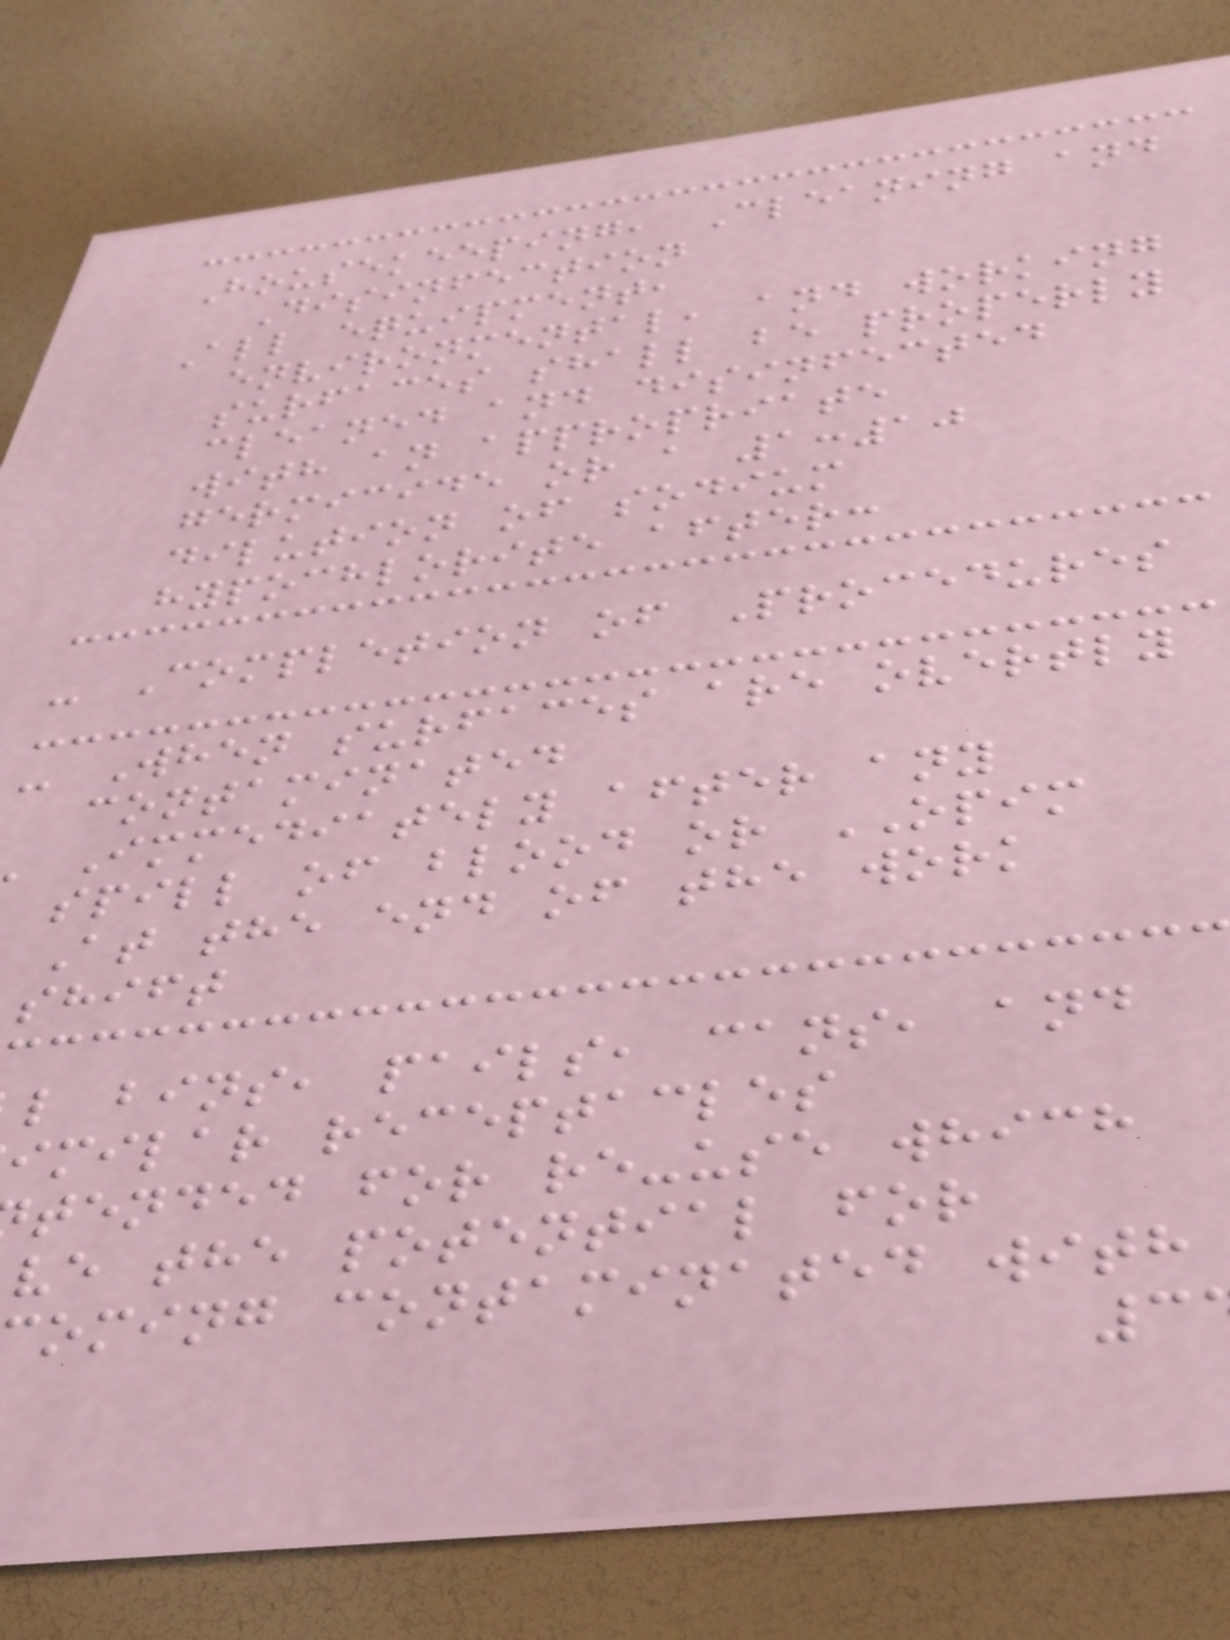Housekeeping, Cleaning and
Disinfection
All equipment,
environmental, and working
surfaces shall be properly
cleaned and disinfected
with an appropriate
germicide or a 1:10
dilution of sodium
hypochlorite after:
- Completion of Procedures
- When surfaces are overtly
contaminated
Immediately after any
spill of blood or OPIM
At the end of the work
shift
l bins, pails, cans, and
imilar receptacles
tended for re-use which
ve the potential for
oming contaminated with
